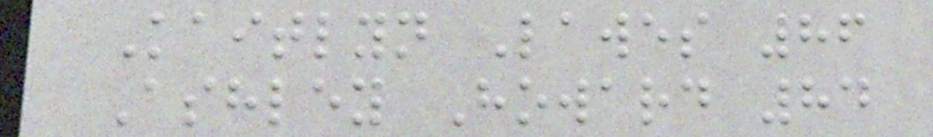Kaitlyn Lawes 86
Ashley Howard 84
